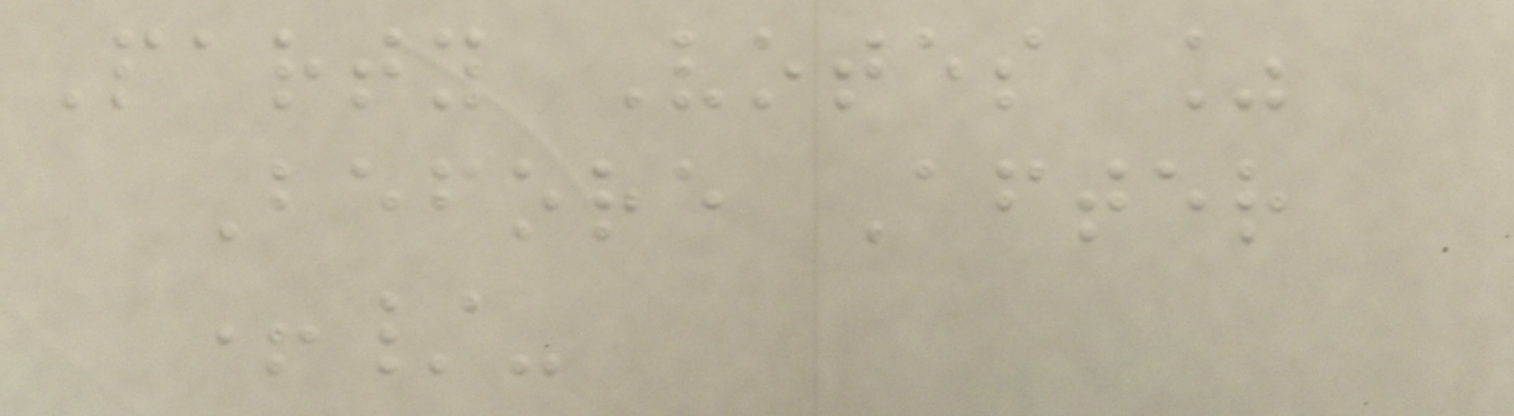Party Votes %
Before After
+/-
